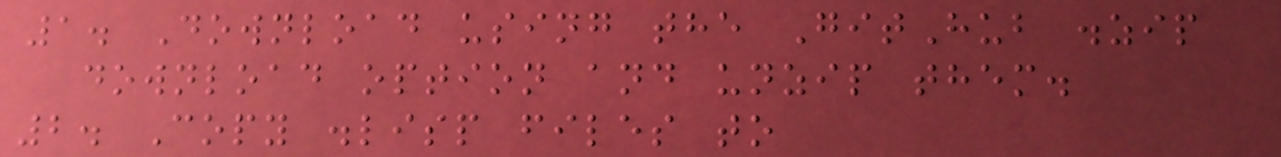1. Download using the GitHub .zip
download option and unzip them.
2. Copy .lisp files to
